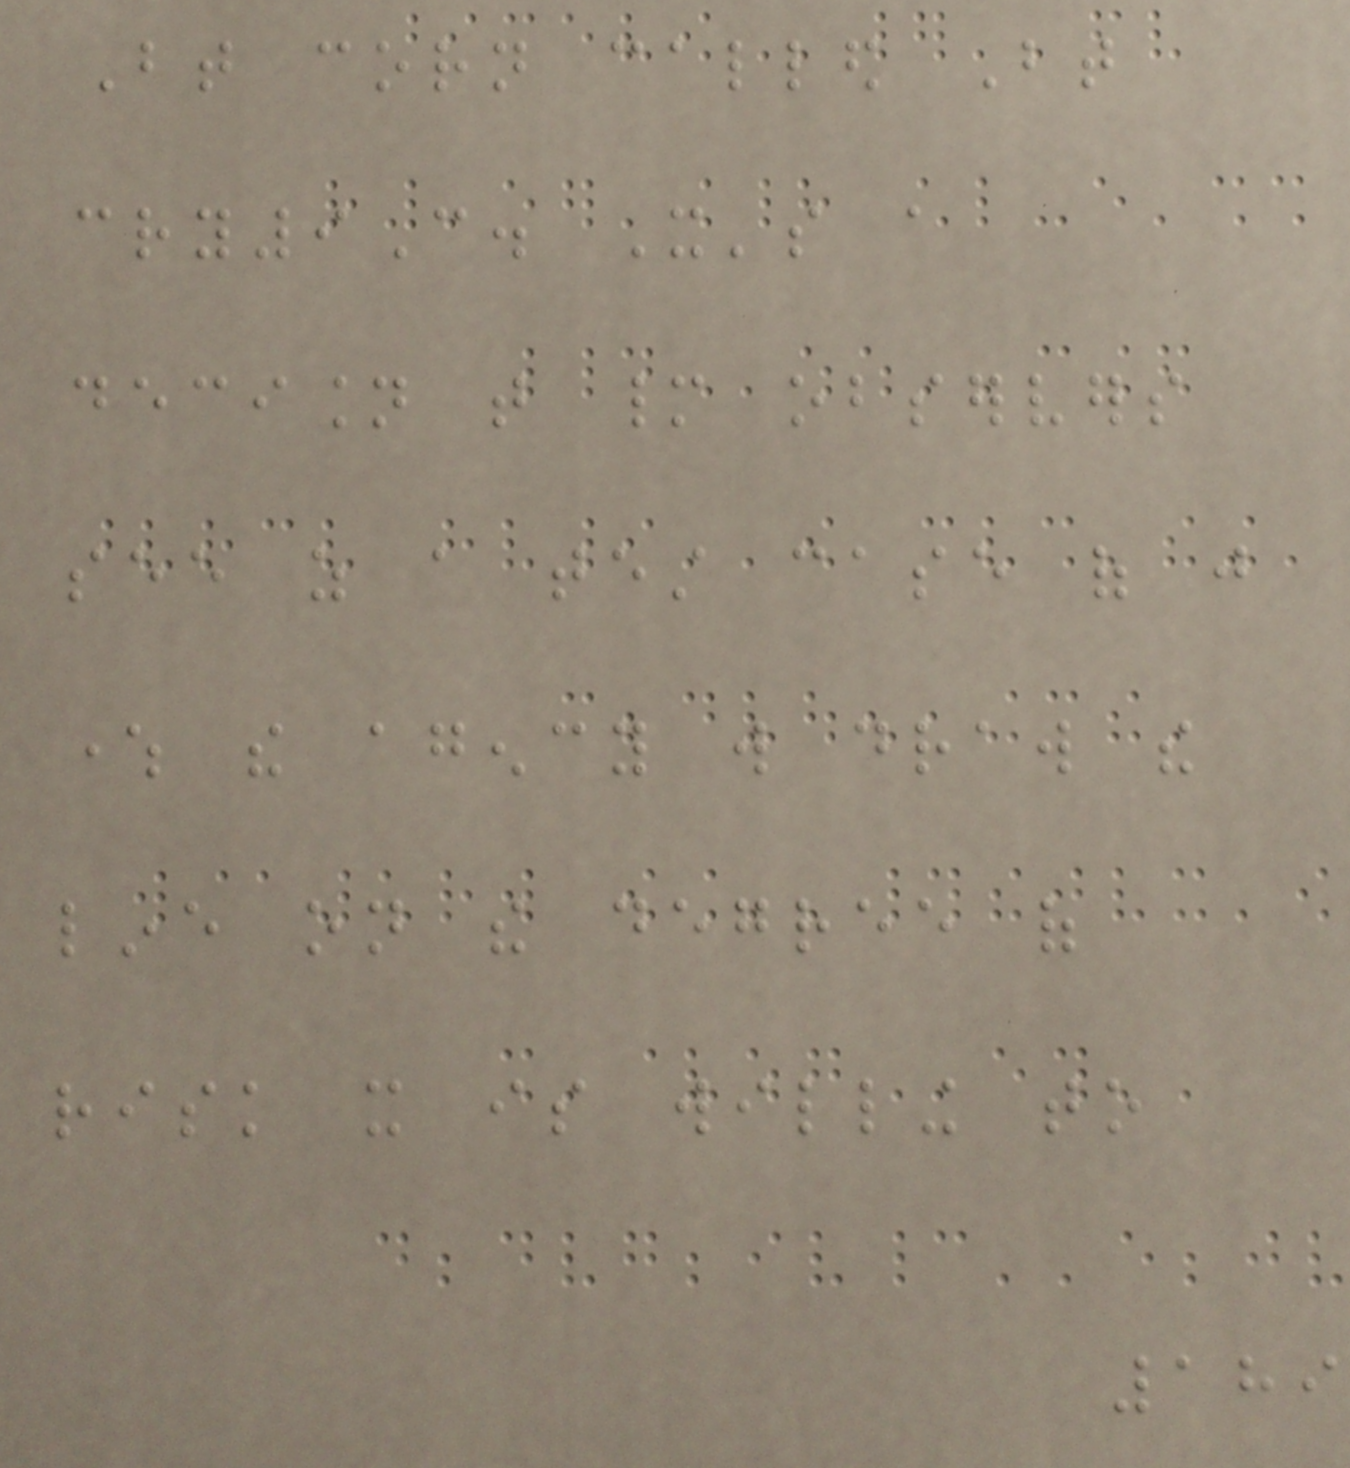Bt corn called Bt
cry9C. It's a
decision that many observers
see as a test case of just
where the agency will draw the
line on the degree of
risk it is willing to
189
